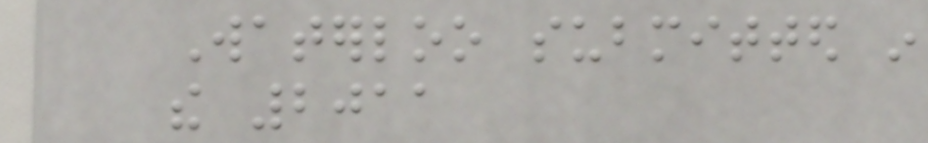Waterloo submitted in
the 2011
